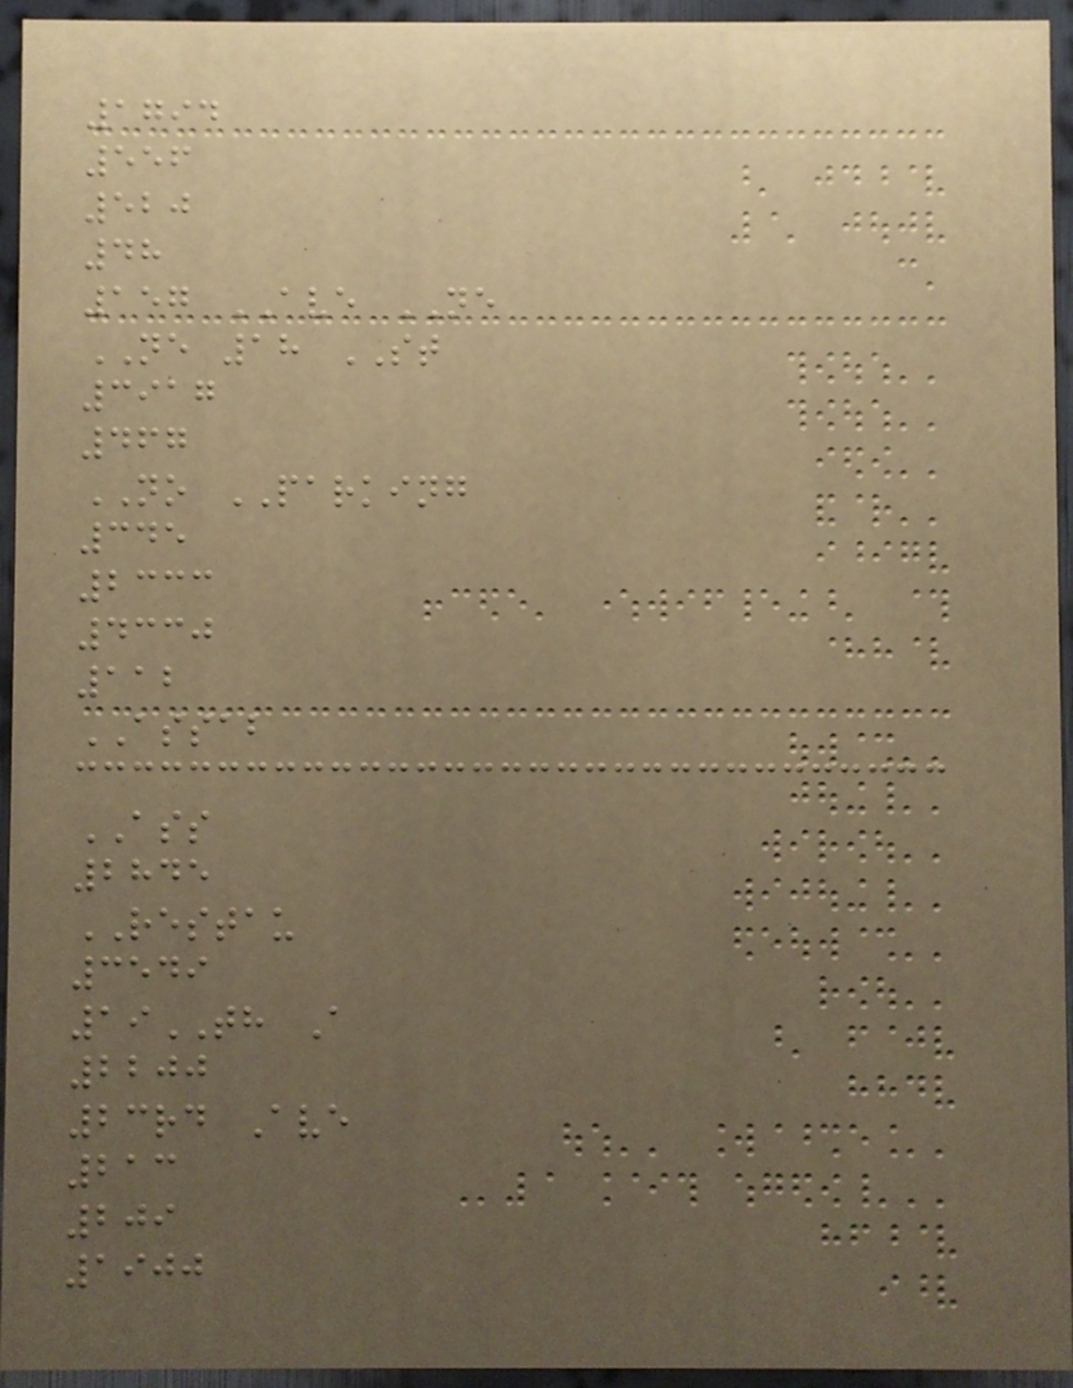1794
556
520
48
157 AVE NE
NE 18 ST
3917
467
NO PARKING
345
2333
4330
112
ASSAB
ASS
2845
RESTAU
3549
19TH A
2200
23rd Ave
213
209
1900
